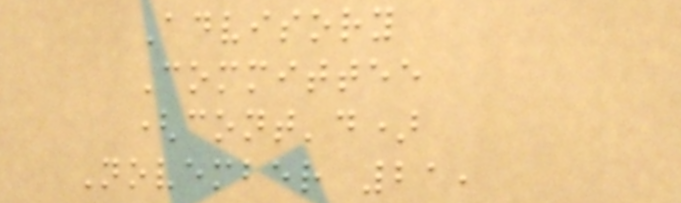Advisory
Committee
(cont'd)
November 21,
